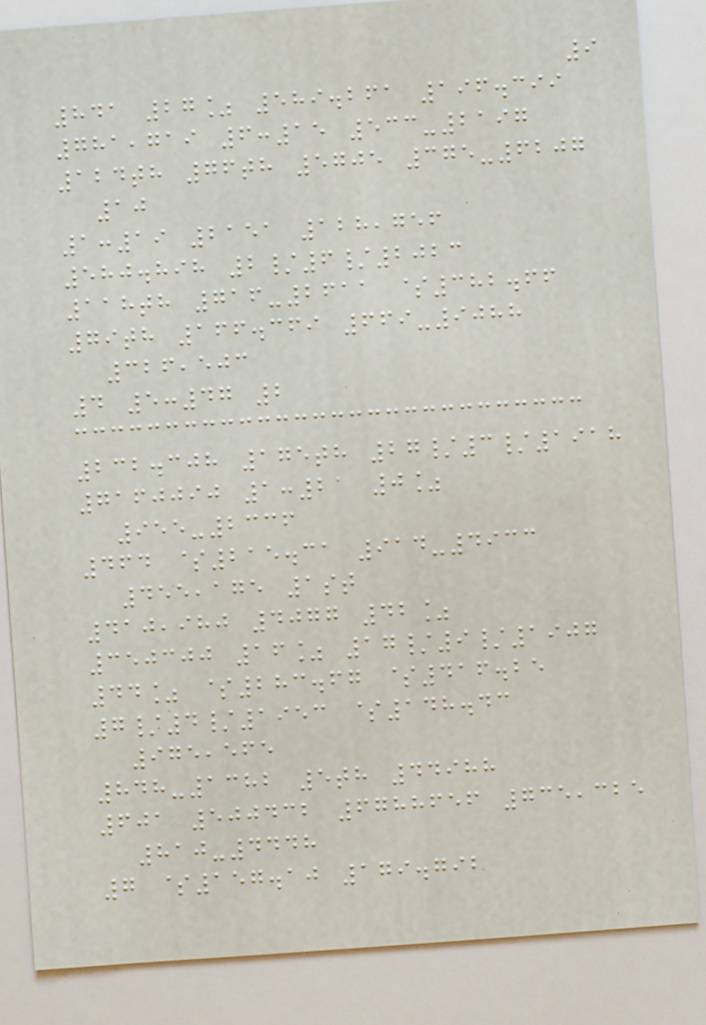9
841 27% 589.261 196.399
781,719 6:15 533-2197
124th 76th 5705 375-6207
10
1:19 2151 128,756
580.898 2/6/2023
118th 716-2611 $382.66
79th 166.369 669-9088
326,503
4 5:47 2
232.308 175th 27/3/1918
7160090 1:21 0%
955-2336
464 $215.31 914-4933
455,175 1st
410,980 4077 42%
350300 16% 17/9/1907
44% $283.67 $416.25
7/4/1953 $148.43
975,565
848-1382 5th 44988
601 500432 6788656 735,325
810-4448
7 $157.10 179.792
